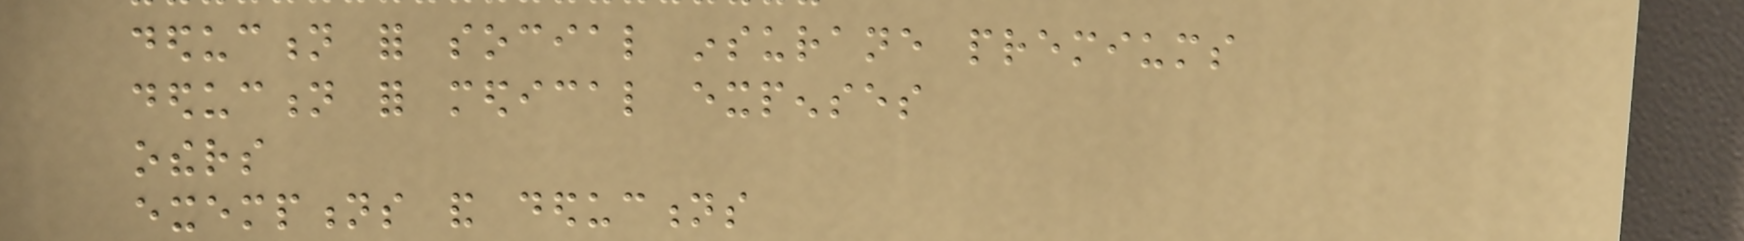deduction for social insurane premiums
deduction for medical expenses
others
exemptions and deductions
